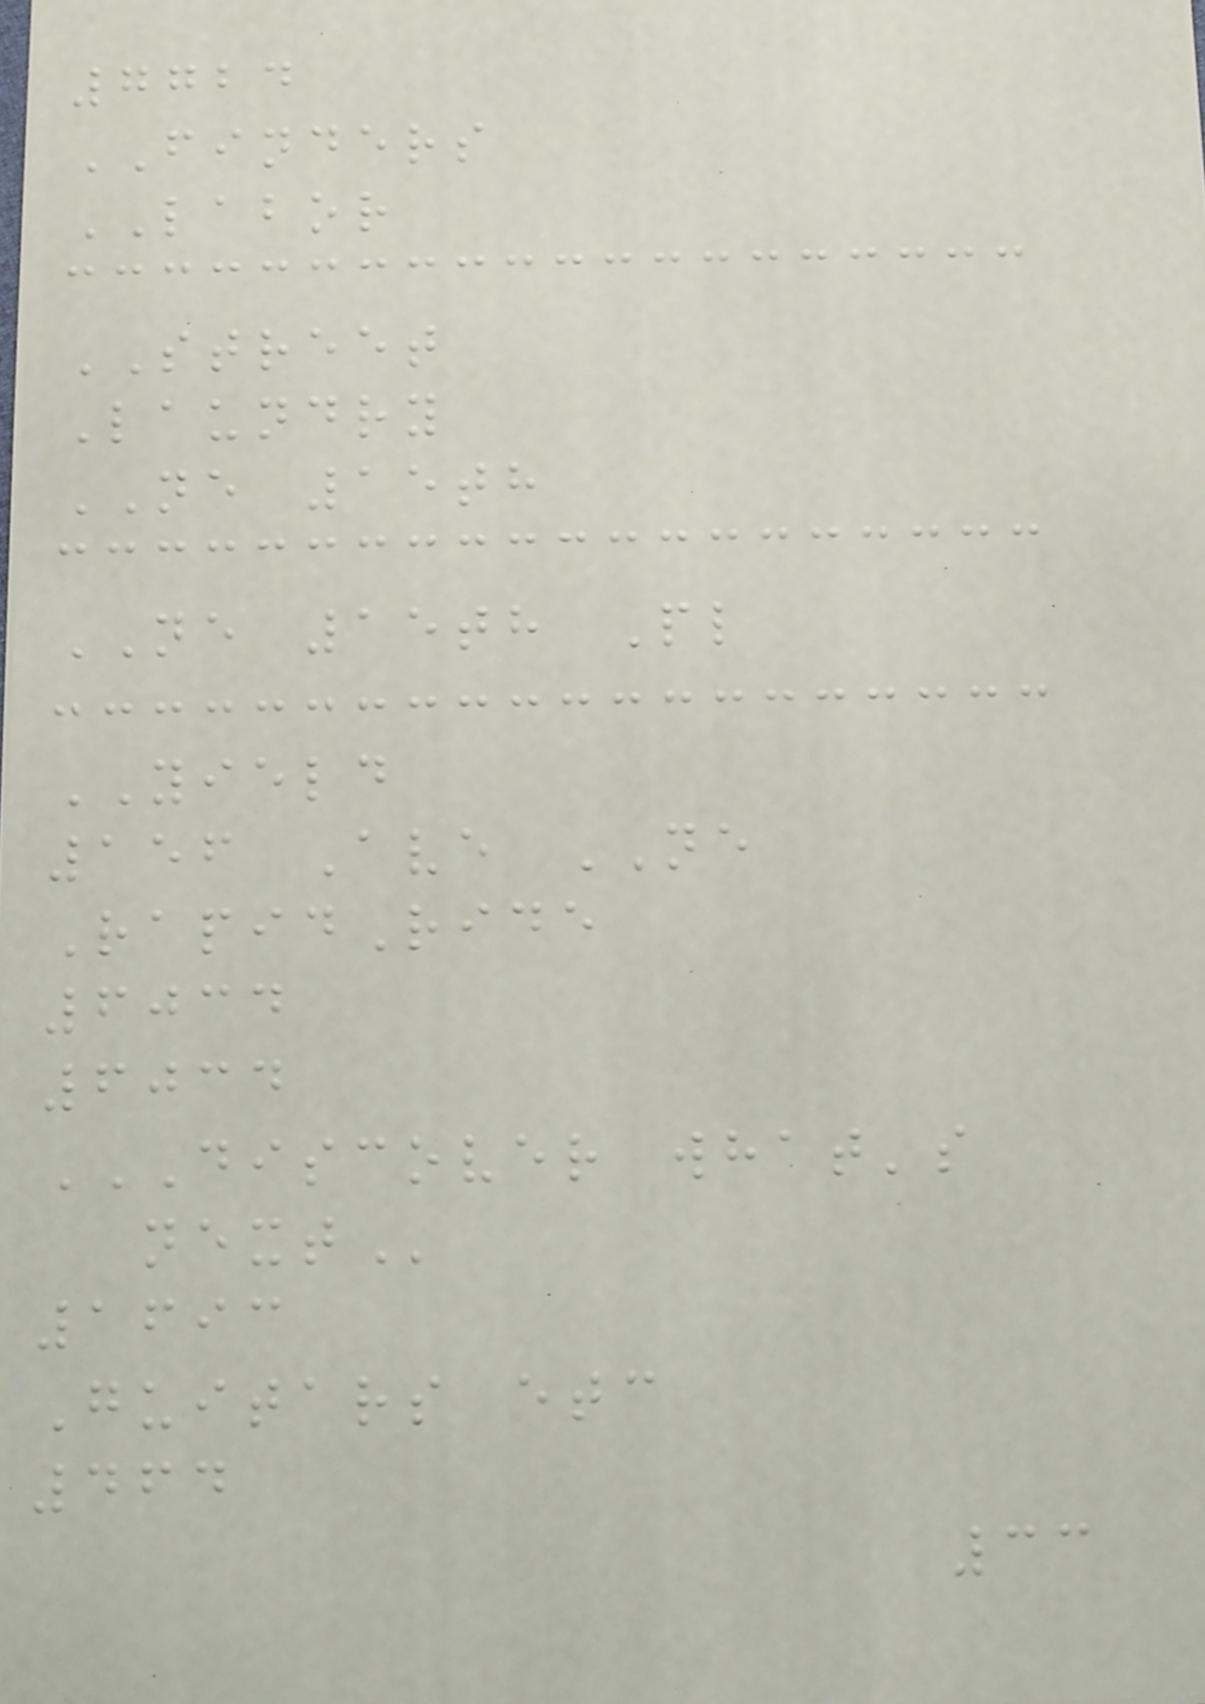7724
FINDERS
LABOR
STREET
Laundry
NE 15th
NE 15th Pl
YIELD
156 Ave NE
RapidRide
6034
6034
DISCOVER WHAT'S
NEXT
1693
Guitars etc
464
33
